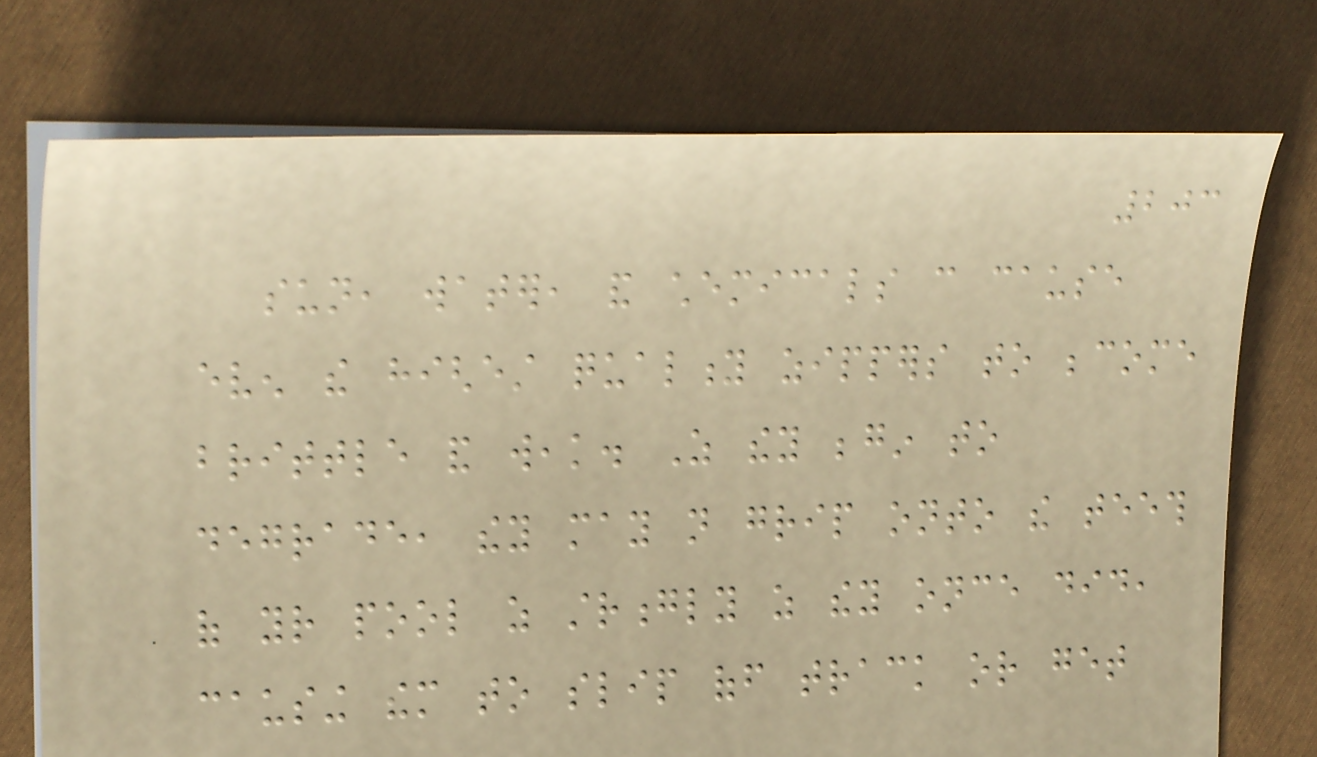203
sun, water, and chemicals can cause
even the highest quality zippers to become
brittle and weak. As they begin to
degrade, they may not grip onto the teeth
of your pool as strongly as they once did,
causing them to slip off track or get
